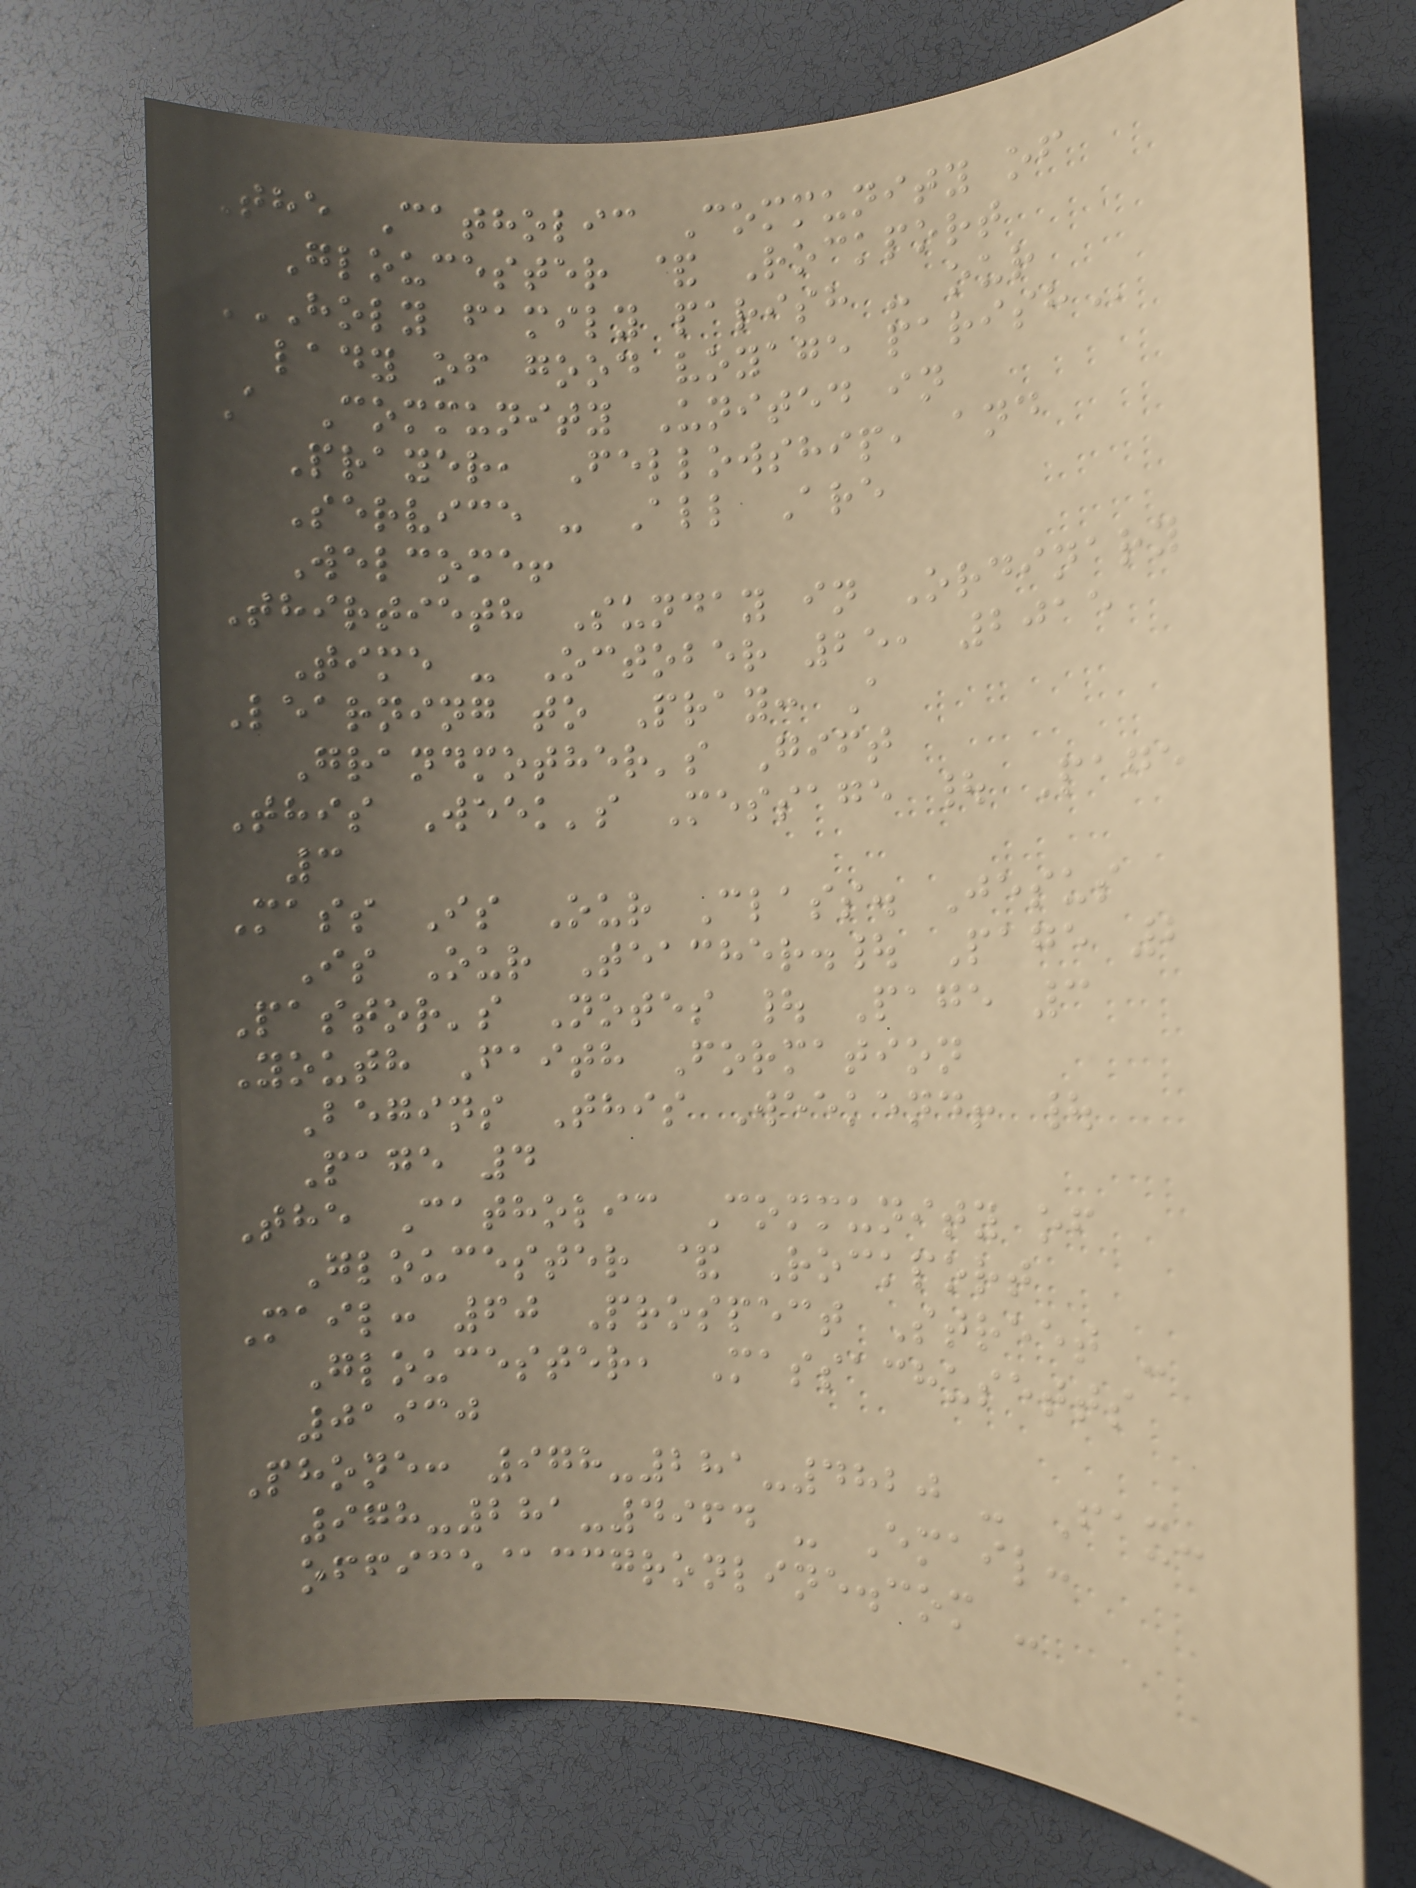The Catholic Community of
Gloucester & Rockport
HOLY FAMILY PARISH - OUR
LADY OF GOOD VOYAGE PARISH
A Community United in
Prayer, Fellowship, and
Service - All Are
Welcome!
Thirtieth Sunday in Ordinary
Time - October 25, 2015
Learning to Pray: A
Grandmother's Gift
This Week's Message | Page
3
Mass Is Our Class. Jesus
Is Our Teacher.| Page 2
Pastor's Notes | Page 3
Youth Faith Formation
Begins This Weekend! |
Page 4
The Catholic Community of
Gloucester & Rockport
Mail: 60 Prospect Street -
Gloucester, Massachusetts
01930
Phone: 978-281-4820 - Fax:
978-281-4964 - Email:
office@ccgronline.com -
